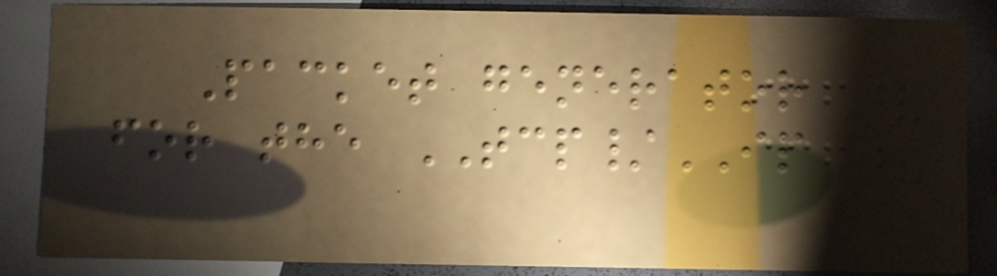Packet generator
for the TCP/IP
